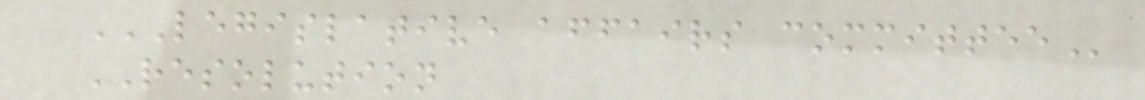LEGISLATIVE AFFAIRS COMMITTEE
RESOLUTION
